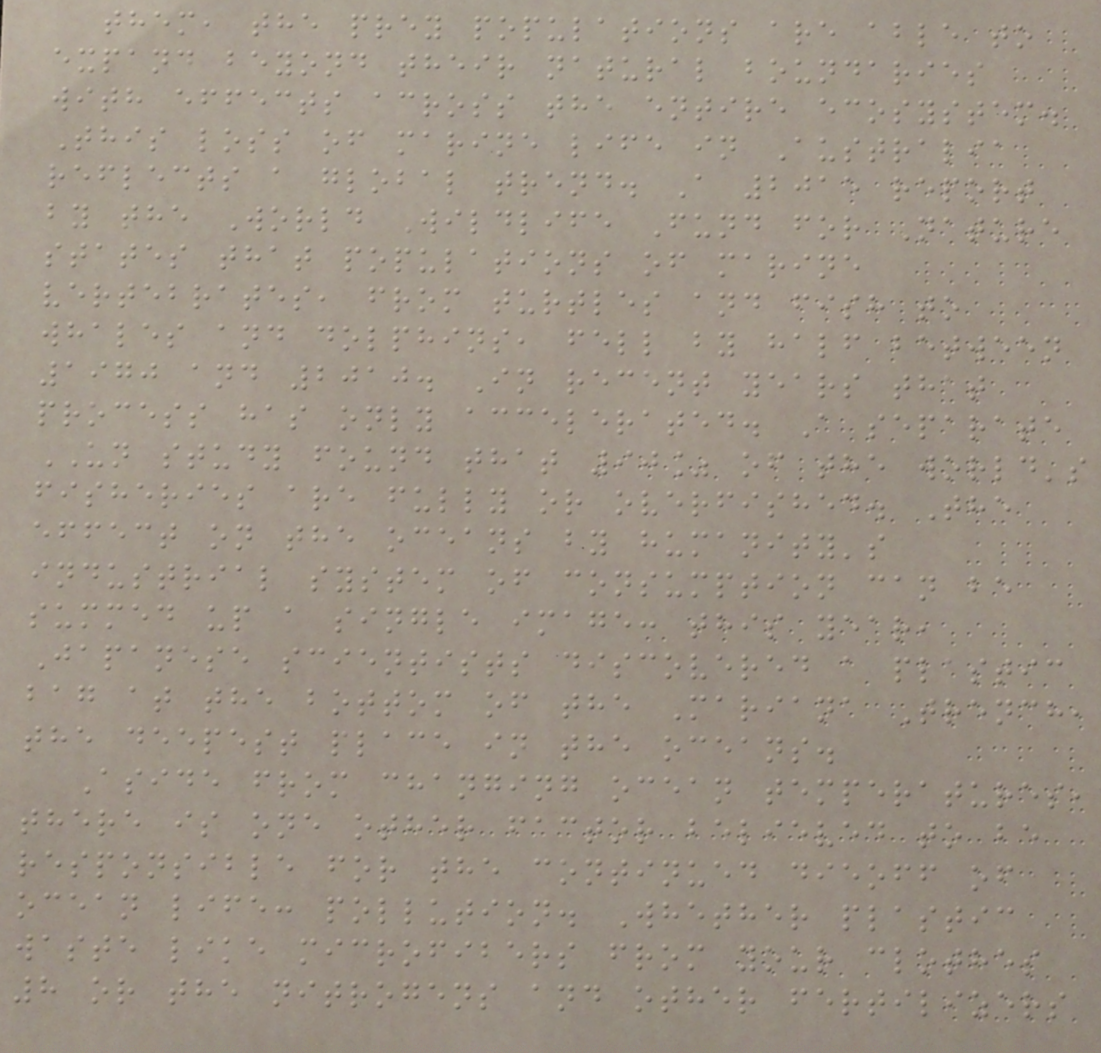them, the prey populations are able to
expand beyond their natural boundaries
with effects across the entire ecosystem.
This loss of marine life in Australia
reflects a global trend. A 2015 report
by the World Wildlife Fund for Nature
states that populations of marine
vertebrates, from turtles and fish to
whales and dolphins, fell by half between
1970 and 2010. In recent years that
process has only accelerated. A separate
UN study found that 90% of the world's
fisheries are fully or overfished. The
effect on the oceans by humanity's
industrial system of consumption can be
summed up a single image: this year,
Japanese scientists discovered a plastic
bag at the bottom of the Mariana Trench,
the deepest place in the oceans.
Aside from changing ocean temperatures,
there is one other factor believed to be
responsible for the continued dieoff of
ocean life: pollution. Whether plastic
waste like microfibers from your clothes
8 or the nitrogens and other fertilizers
